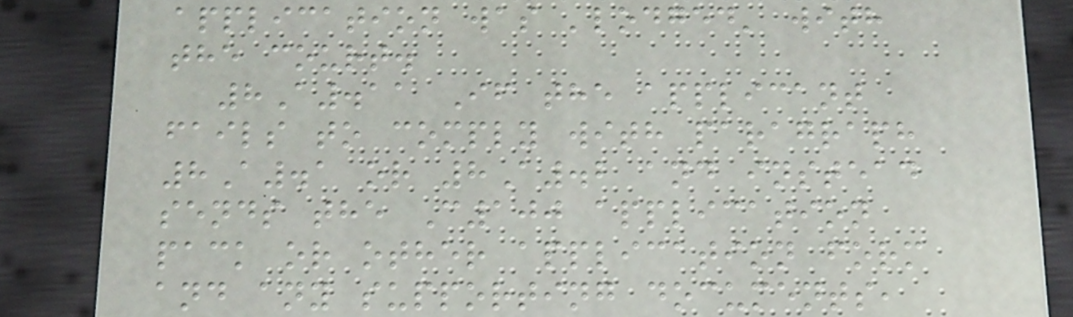application was 'lodged' with
the court.
8A.11 If the applicant
fails to comply with paragraph
8A.1 or 8A.2 and instead
sends the C100 application
pack or other application form
and any supporting documents,
